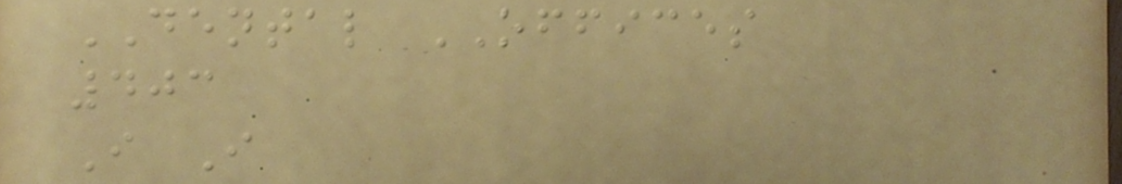DENTAL OFFICES
403
I I
